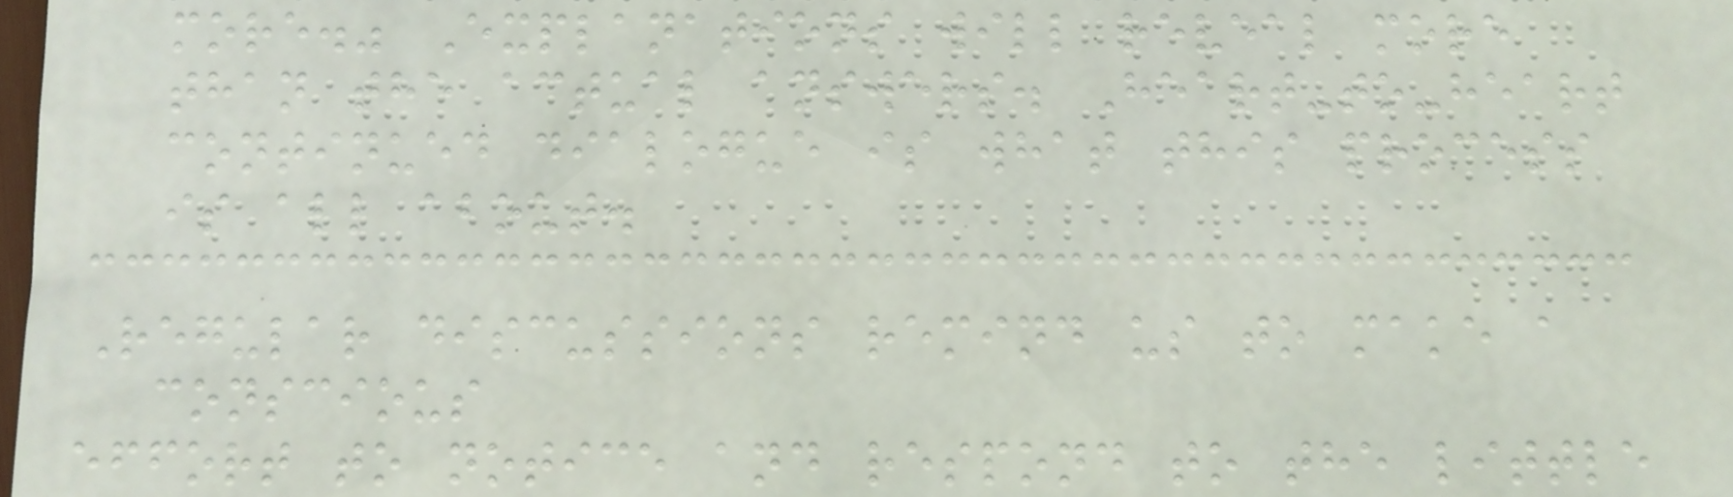more." Explanations will reveal more
than the actual answers. Heart-to-heart
continued dialogue is what this process
is all about.
Regular discussions remind us to make a
conscious
effort to notice and respond to the little
